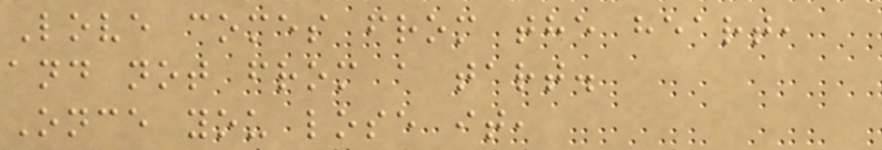Love comes from the heart,
and not from a tart.
Once you lose it,
